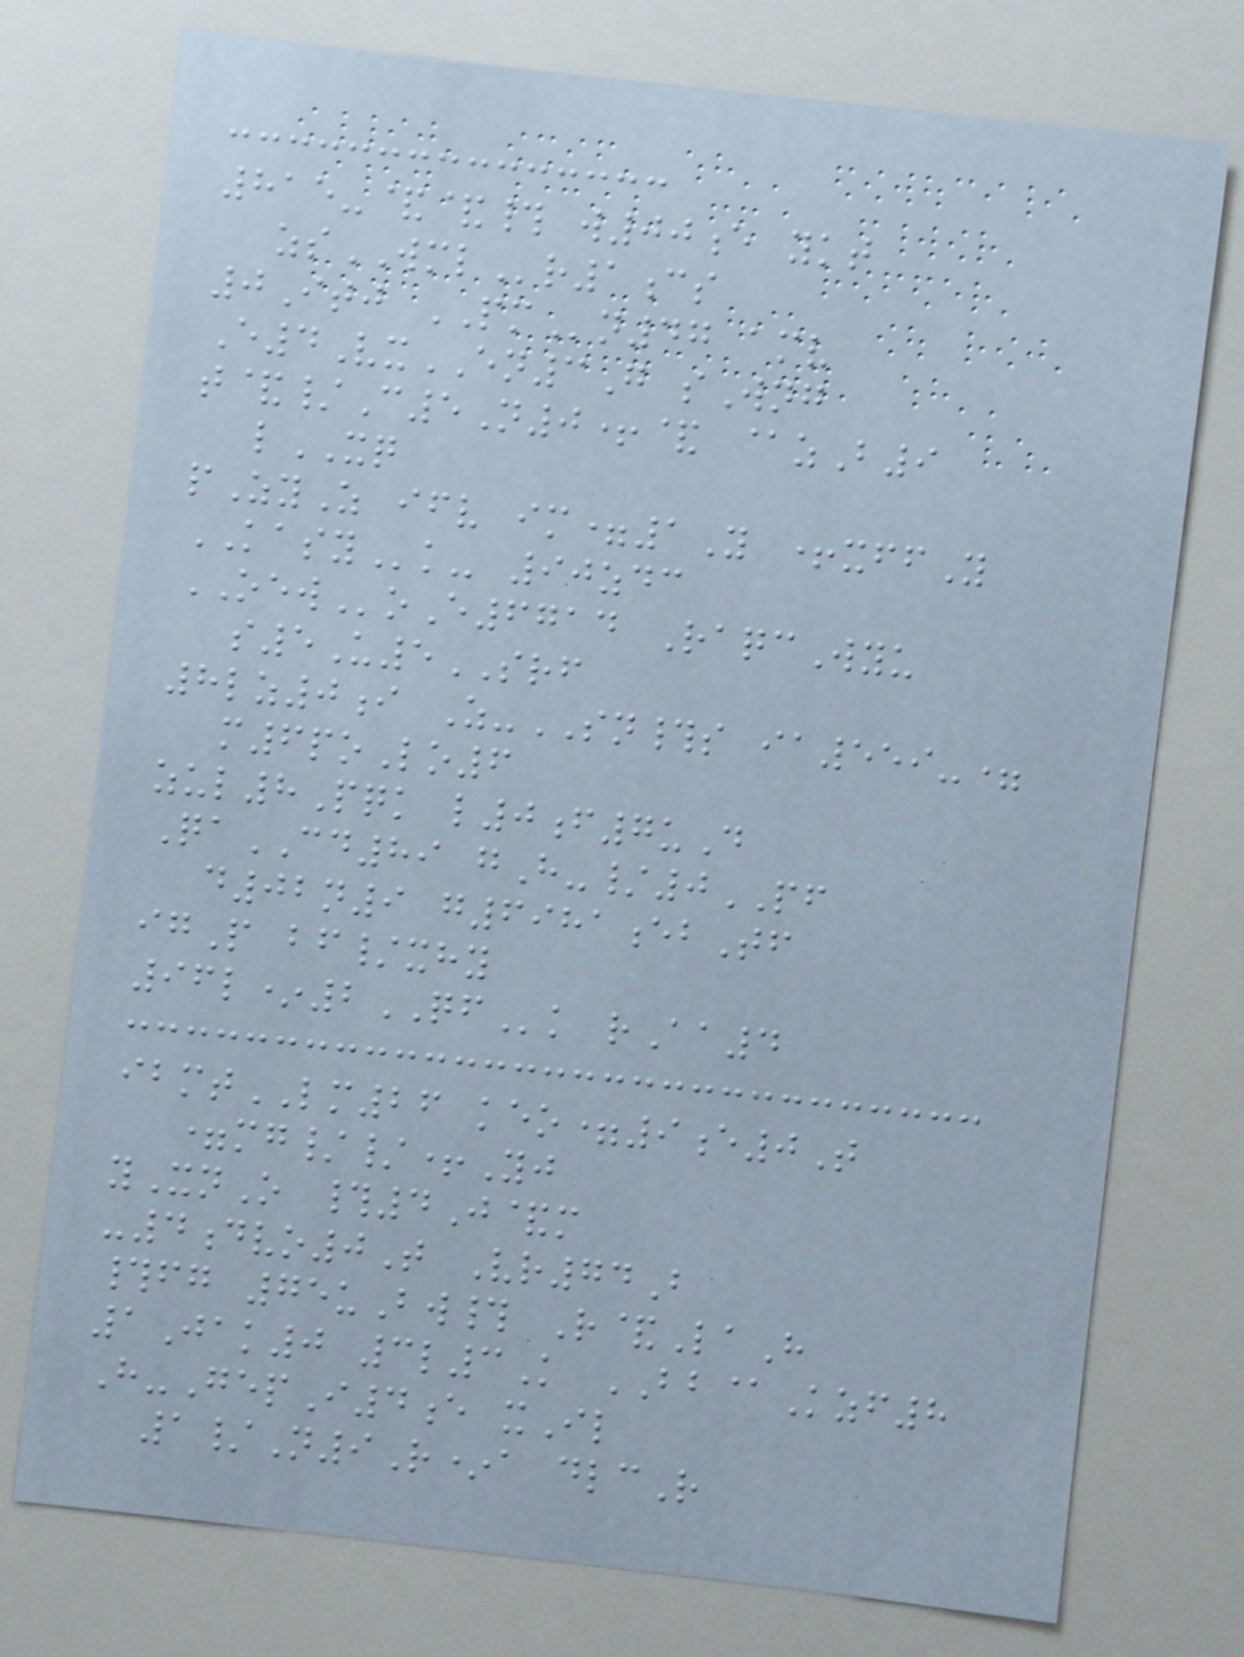815-&&# w00e ykt
zsWMLr1cs
0Itj PMn47 amv
E4VxEN3G sWng
t&/C5N0+& @zB9
lXQ
pZyZ ifv im=1Y +xffY
KASYk- 90zdc
OEWoE6714 RaqcWyu
s5U5SRF
8lz0i Z-SN#s ia559-=
m6poLo6
zul8Pqk l0f7uD
QaCD89 gH-/0PF
d02n9 g6981ebTf
igP bf/xhy
96l*2QFk rAa4
ibmtLM26 keo=9e0T
=mg//+Yj
yXnO #4J&m
-4dvo0T Vr74B
#fg 75uBw# R&LaH
1Jak0 3l3K BB@Kzf8
H-GepI4e xIl
1/N9R*a dlcR
